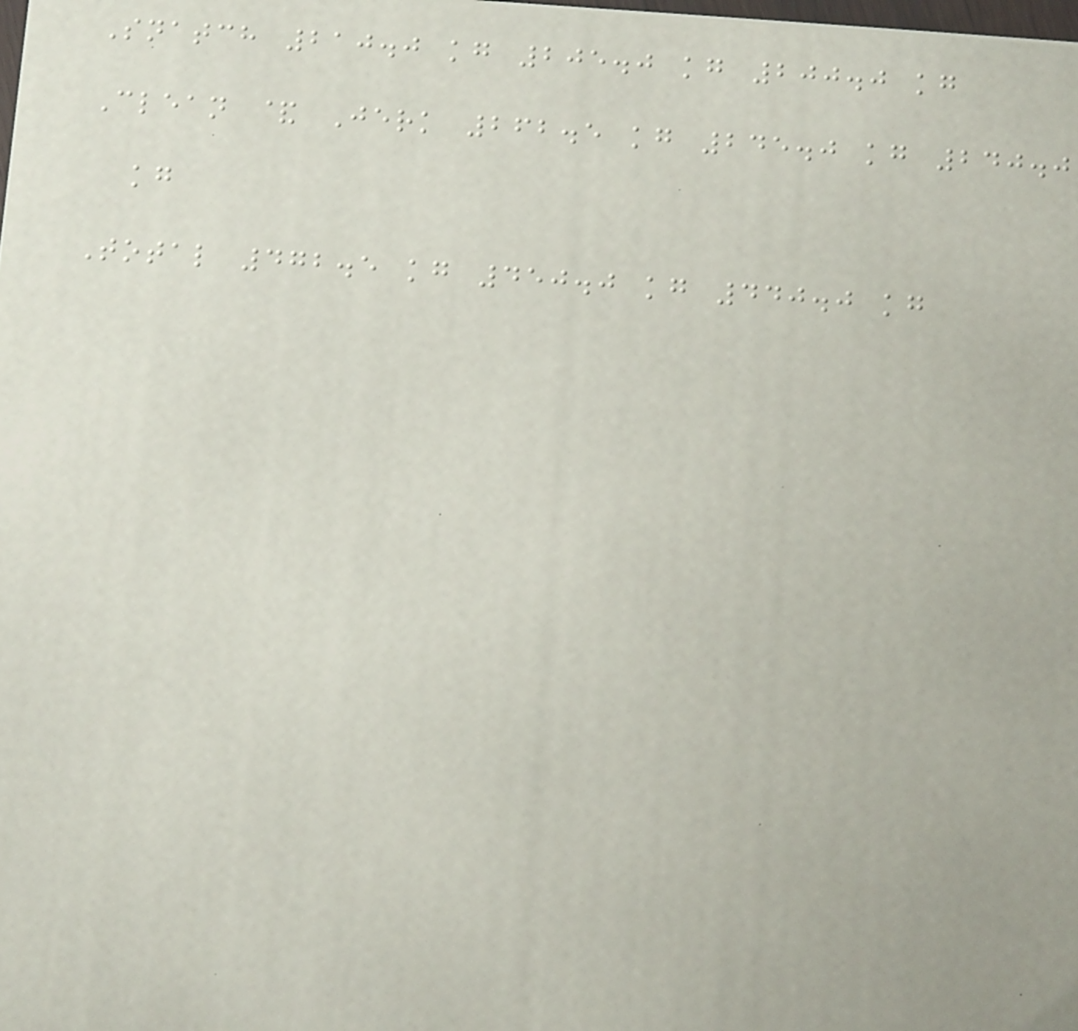Snatch 210.0 kg 205.0 kg 200.0 kg
Clean & Jerk 262.5 kg 245.0 kg 240.0
kg
Total 472.5 kg 450.0 kg 440.0 kg
